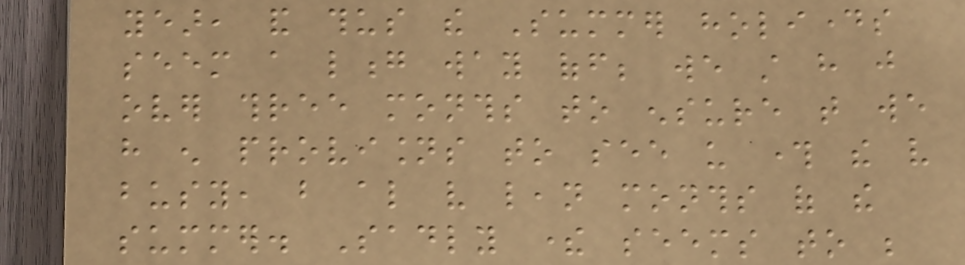year, and thus the Summer holidays
seem a long way off; we still have just
over three months to ensure that we
have enough provisions to see us through the very
busy, but also very lean months of the
summer. Sadly there seems to be
